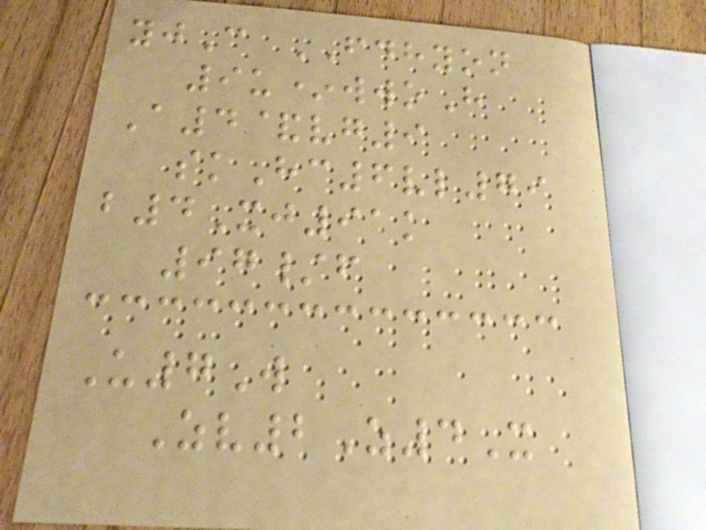yjC FDHYON
9u*wwoH
A4&vg9
skHc6vl79
b4Xj91k
97/f
U7W
Zv2Z4X
